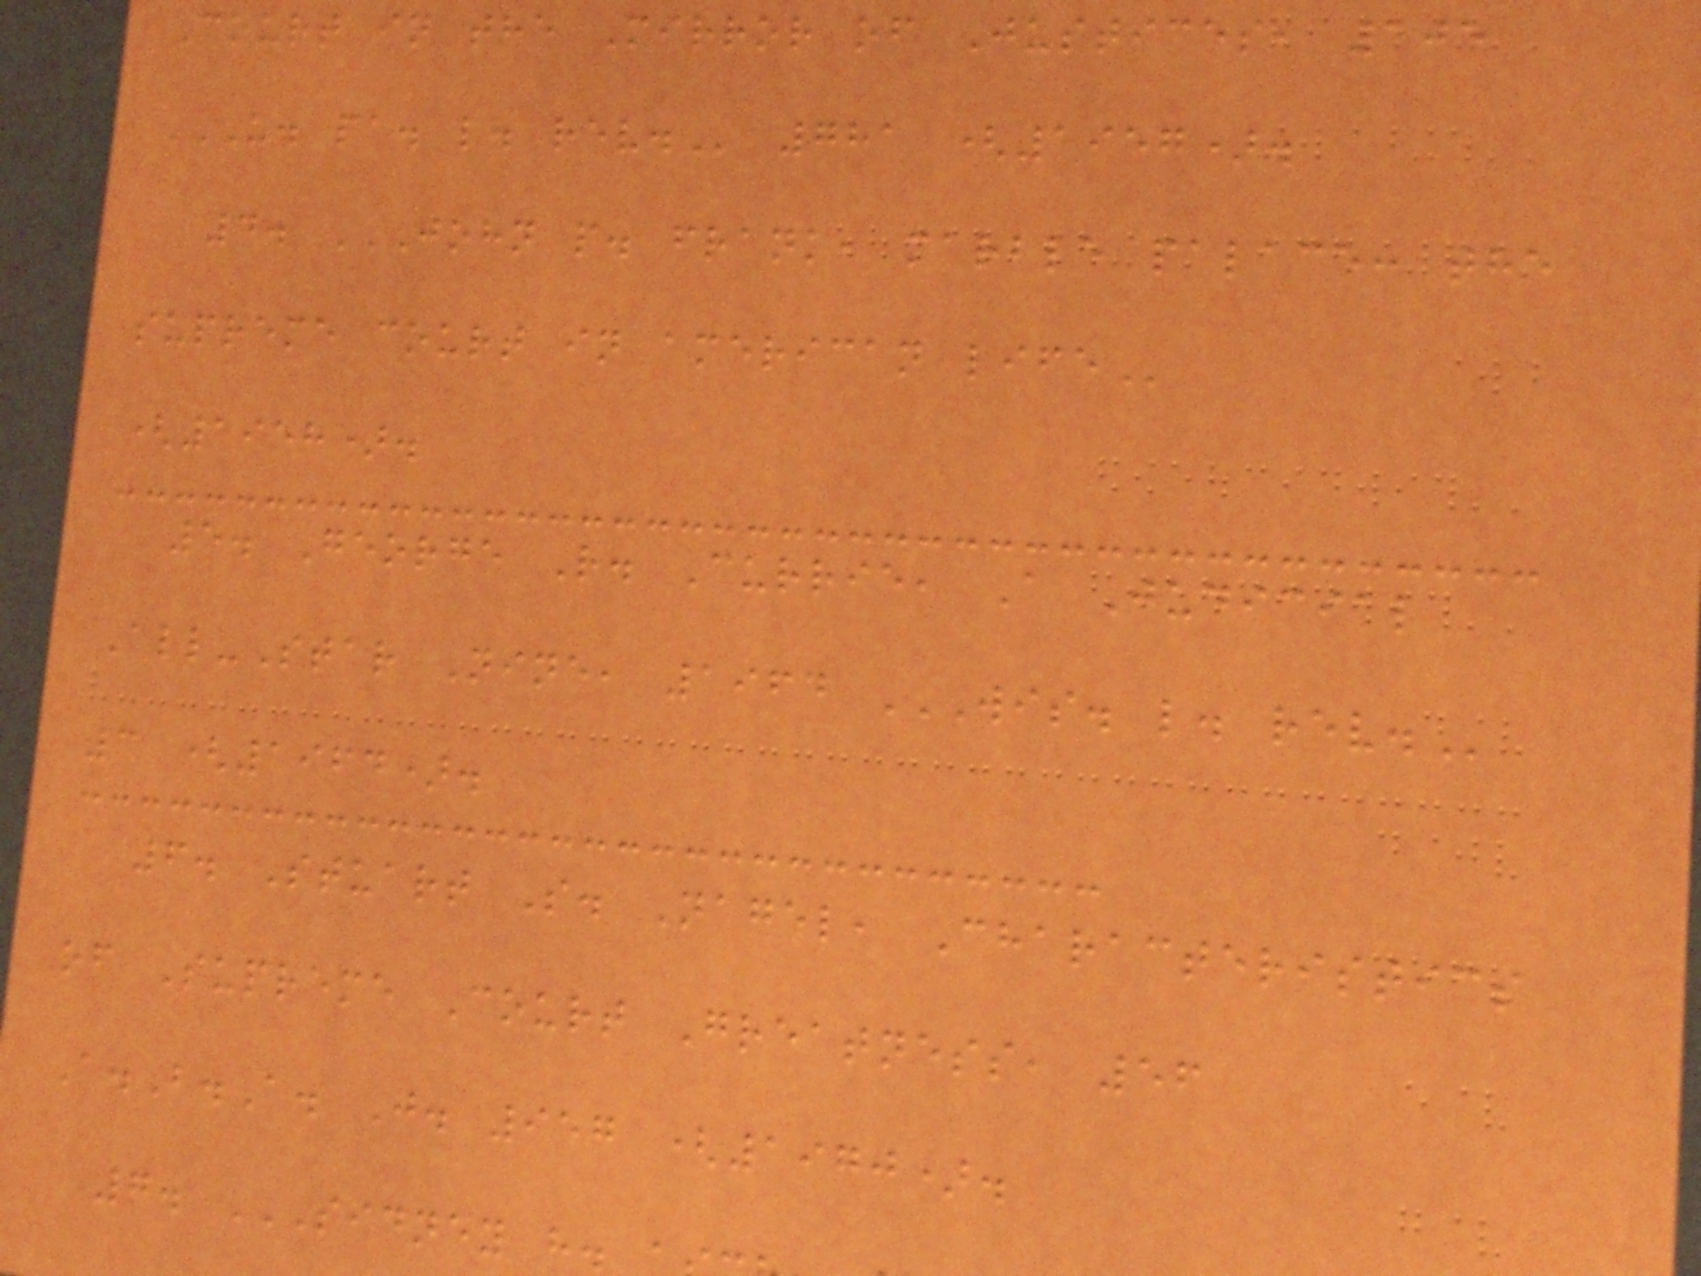Court in the Mirror of Justices, 105
U. PA. L. REV. 781 (1957).
4. JOHN P. FRANK, MARBLE PALACE: THE
supreme court in american
(1958).
5. George R. Currie, A Judicial
All-Star Nine, 1964 WIS. L. REV.
3 (1964).
6. Stuart S. Nagel, Characteristics
of Supreme Court Greatness, 56
A.B.A. J. 957 (1970).
